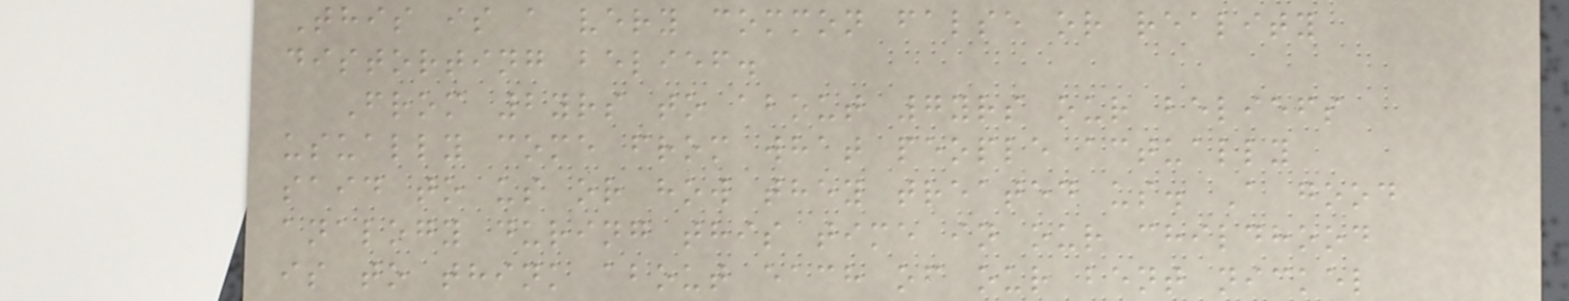This is a very common false or reality
distorting belief.
From 2yrs to about 7yrs our beliefs
usually come from what people actually
said to us or how they treated us. A good
analogy during this time in our childhood
is to think about each of our bent nickel
